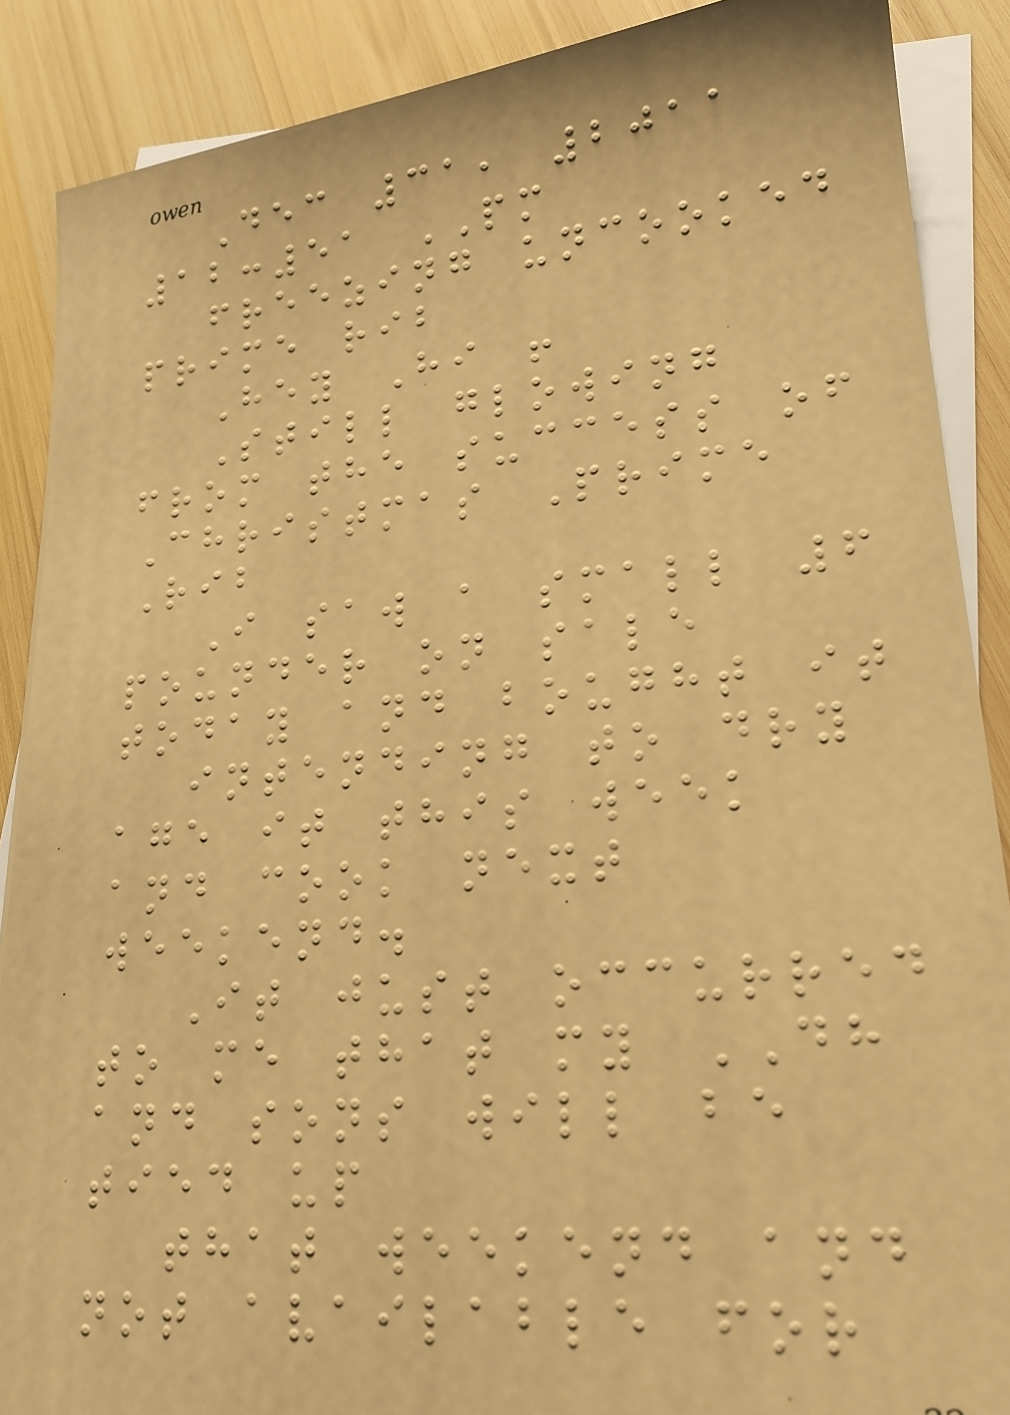Dec 31, 2011
12:51 PM
freezing uncooked
prime rib
Hey Hi !
Still glowing
from the success of
Christmas Prime
Rib
I saw a small 6
pounder on sale
today and bought it
intending to dry
age it this week
and cook next
weekend.
It just occurred
to me that my DH
and sons will be
tied up
that weekend and
not available for
